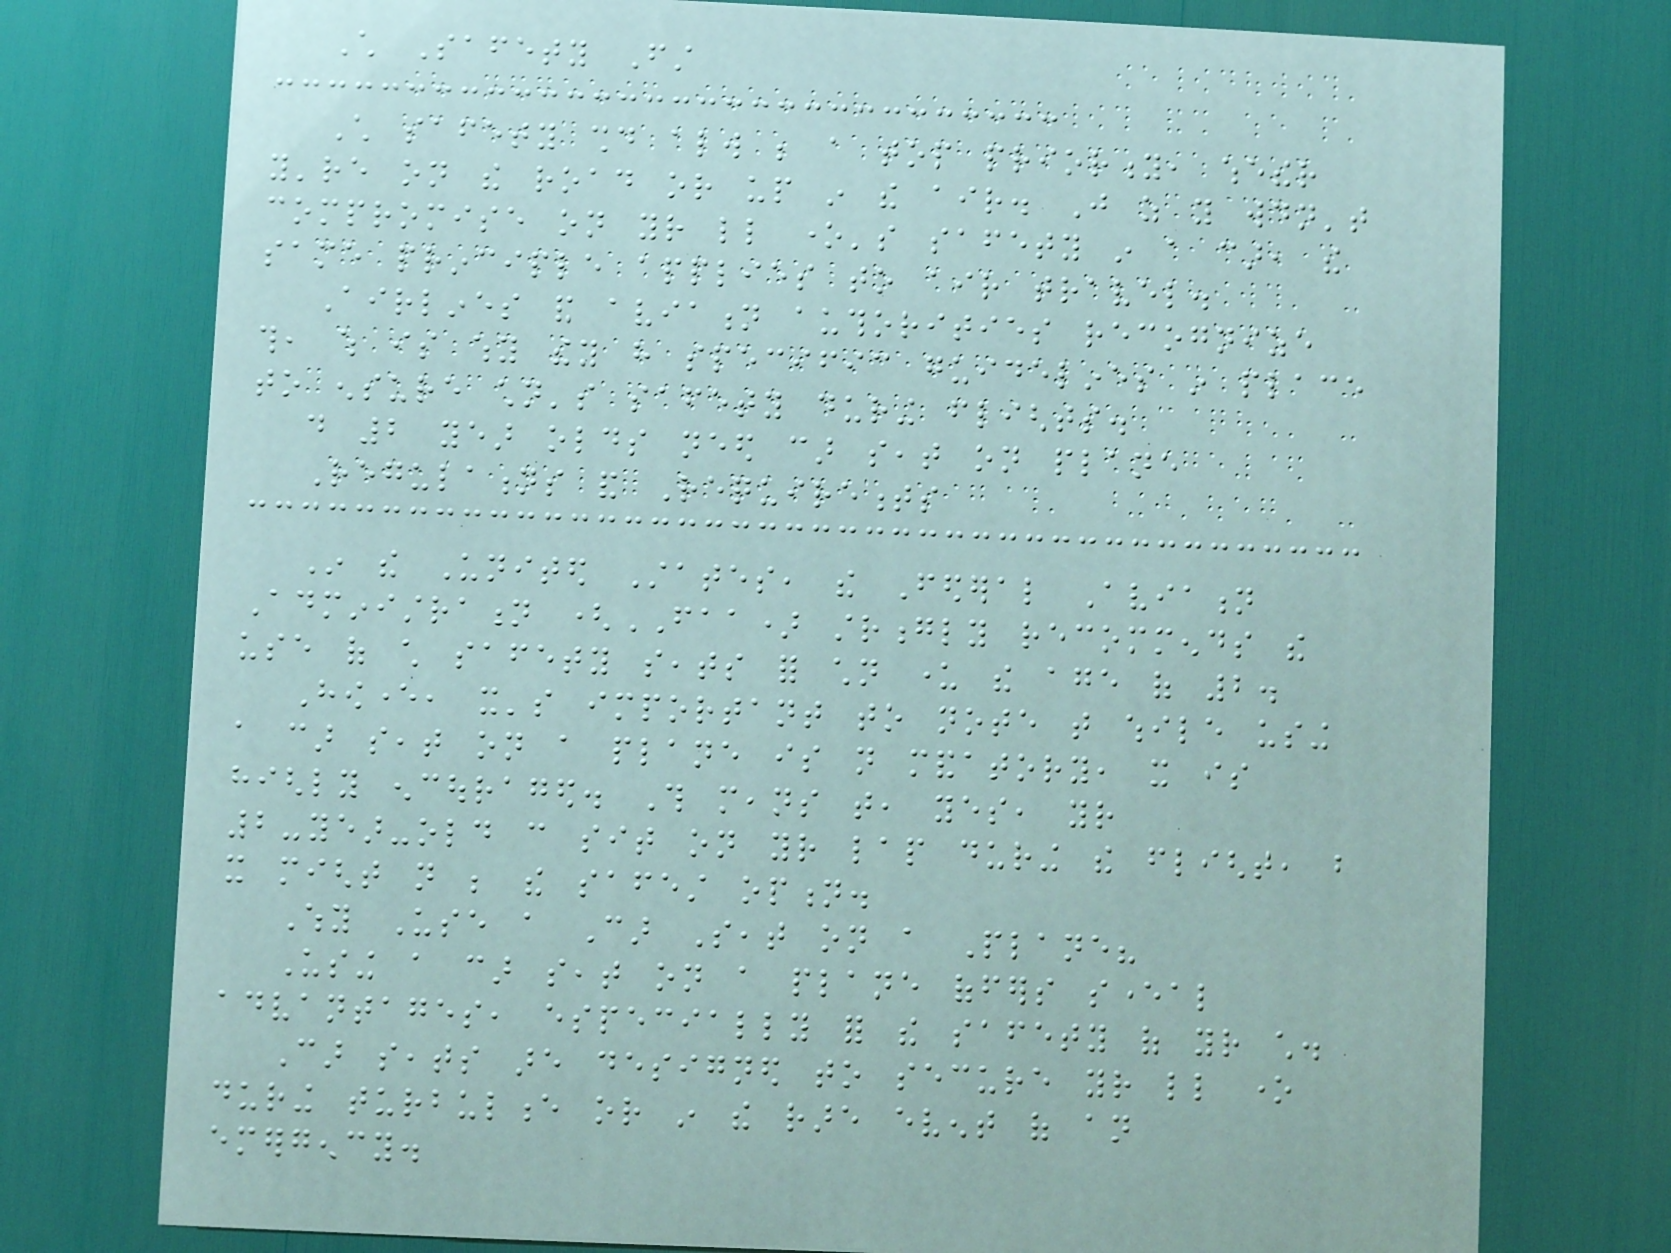Child Safety First
Child safety should always be a top priority, whether
you're on the road or up in the air. Just as you wouldn't
compromise on your little one's safety in a car, the
same principle applies to air travel.
Airlines and aviation authorities recognize
this, which is why they have specific guidelines in place
to ensure children's safety during flights.
do 2 year olds need car seat on plane
Regulations and Requirements
In the United States, the Federal Aviation
Administration (FAA) strongly recommends the
use of child safety seats for children under the age of 2.
However, it's important to note that while using
a car seat on a plane is not mandatory, it is
highly encouraged. This means that, yes, your
2-year-old can sit on your lap during the flight, but
it might not be the safest option.
Why Use a Car Seat on a Plane?
Using a car seat on a plane offers several
advantages, especially for the safety of your child.
Car seats are designed to secure your little one
during turbulence or in the rare event of an
emergency.
